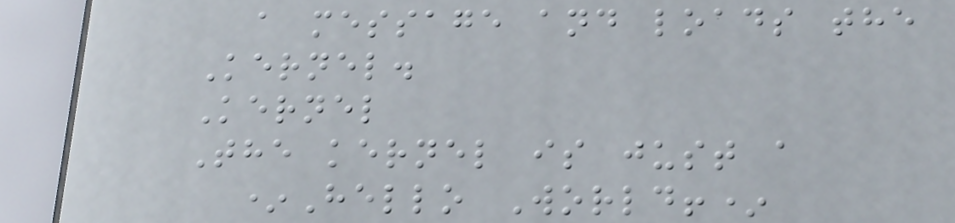a message and loads the
Kernel.
Kernel
The kernel is just a
*Hello World!*
